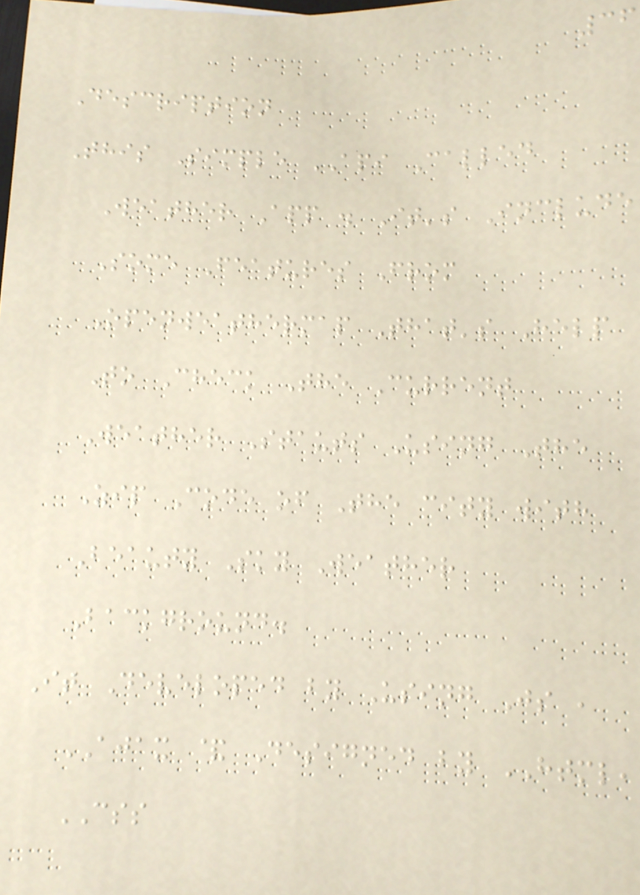36
Description
This Simple API Called
Weather App . It's Include
Some Features From
Openweathermap That's Help
To Check The Current
Weather Stauts Using The
Zip Code of The city with
Beauty Sky Weather
Background.
It Developed by Using Js ,
AJAX & Designed by HTML,
CSS
